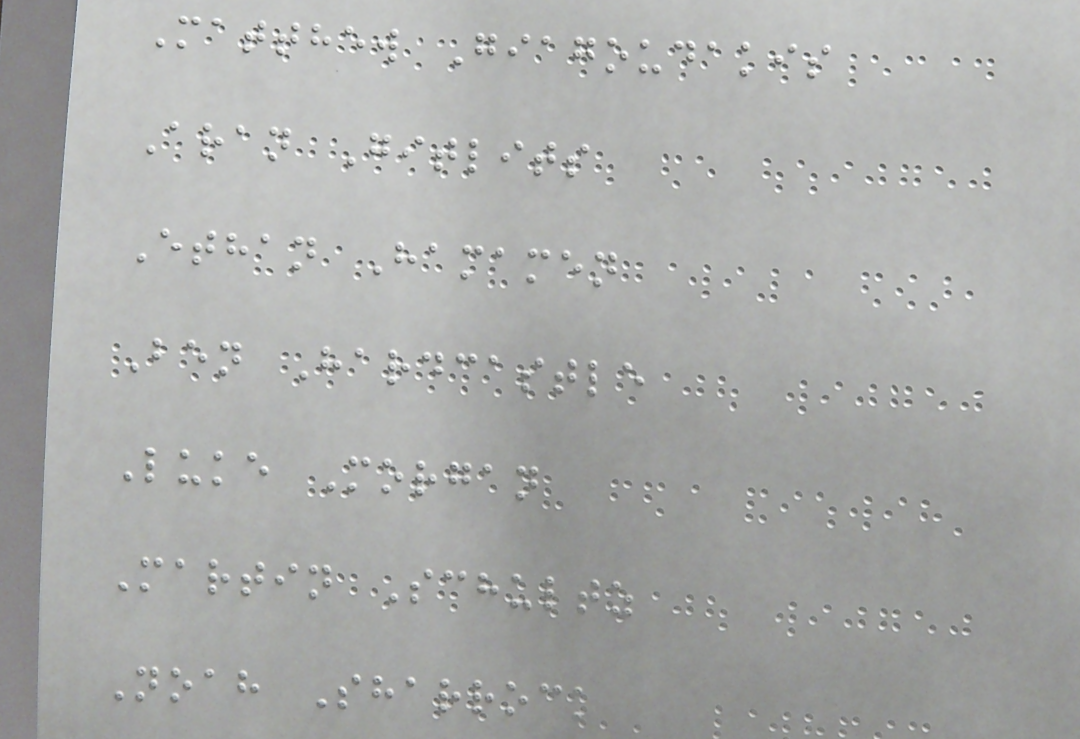Matthew Giagoudakis
Aran Gitlits
Ethan Hamamen
Ben Hardcastle
Luke Morgan
Martin Schultz
Noah Sharrock
